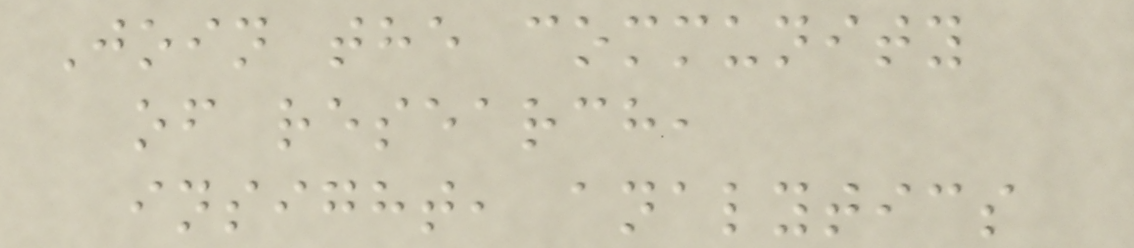Join the community
of research,
insight, analytics
